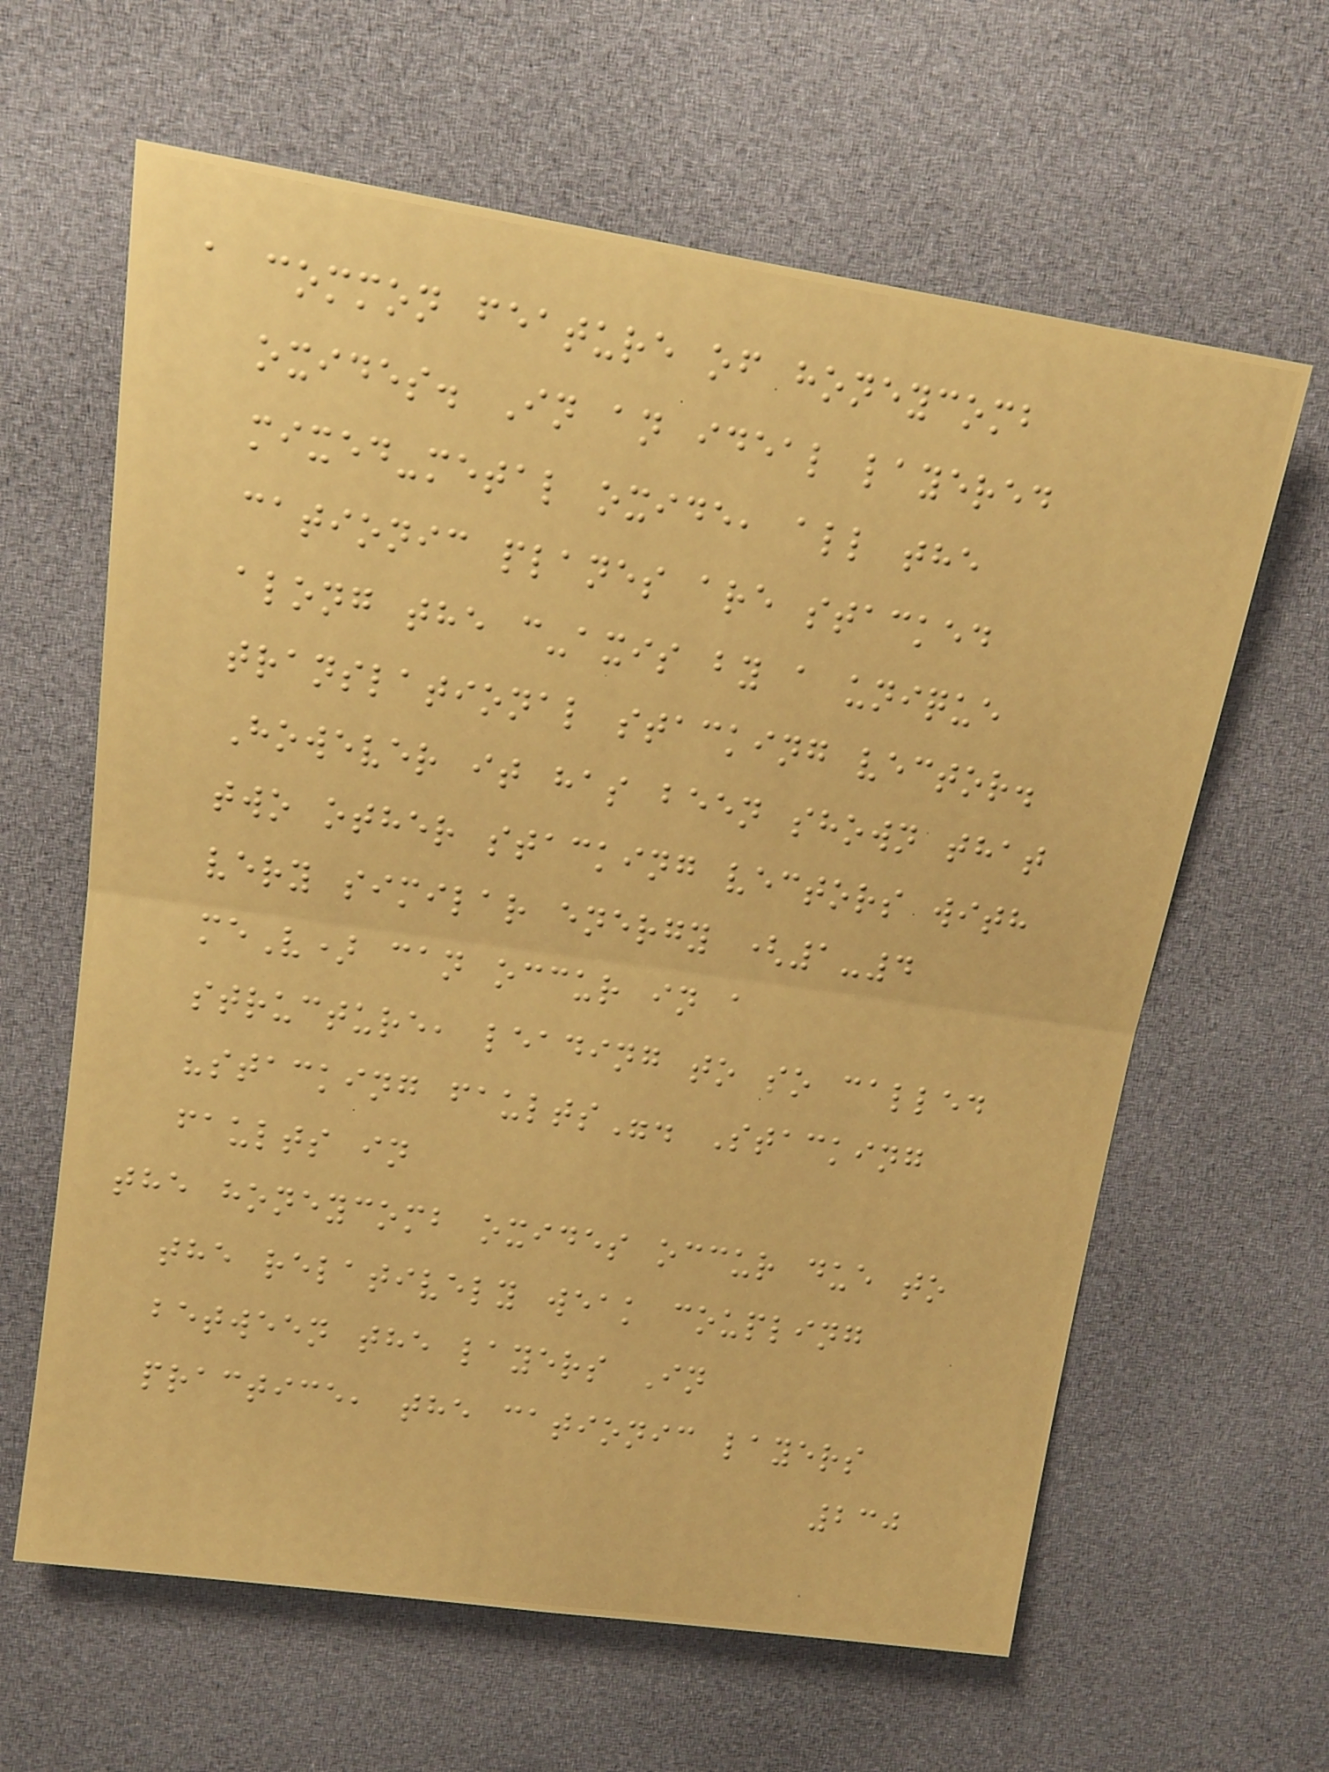a common feature of honeycomb
oxides. In an ideal layered
mixed-metal oxide, all the
cationic planes are stacked
along the c-axis by a unique
translational stacking vector.
However it has been shown that
two other stacking vectors with
very similar energy (1-4
meV) can occur in a
structure, leading to so called
"stacking faults". Stacking
faults in
the honeycomb oxides occur due to
the relatively weak coupling
between the layers In
practice, the cationic layers
230
